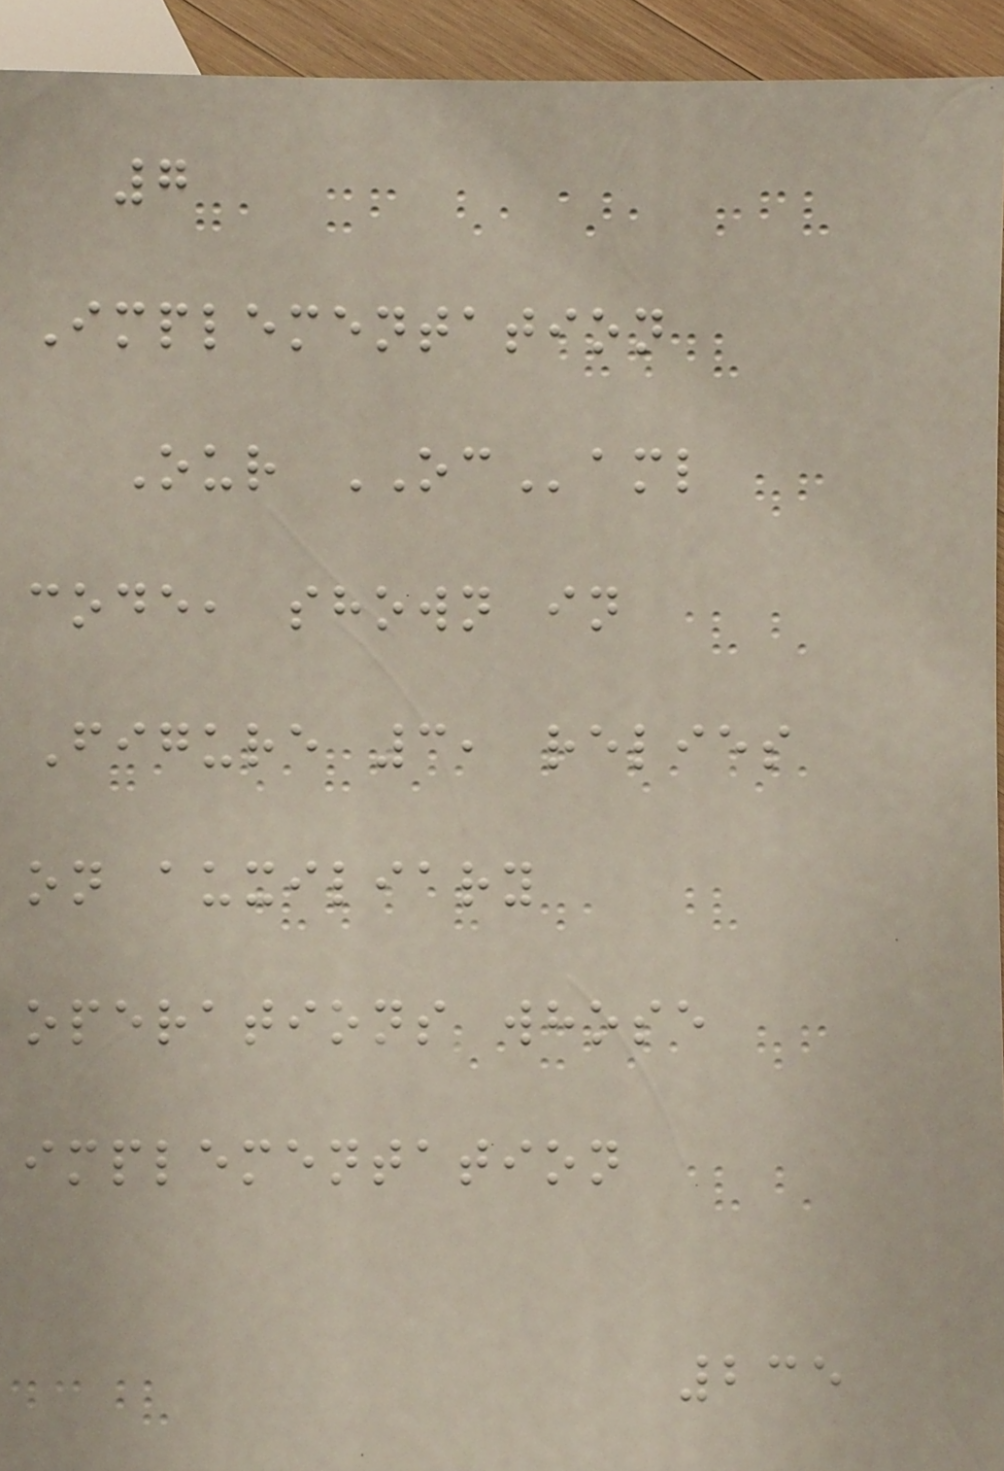7
Implementation
Our OCaml
code, shown in
Figure 3, relies
on auxiliary
operations whose
implementation
235
